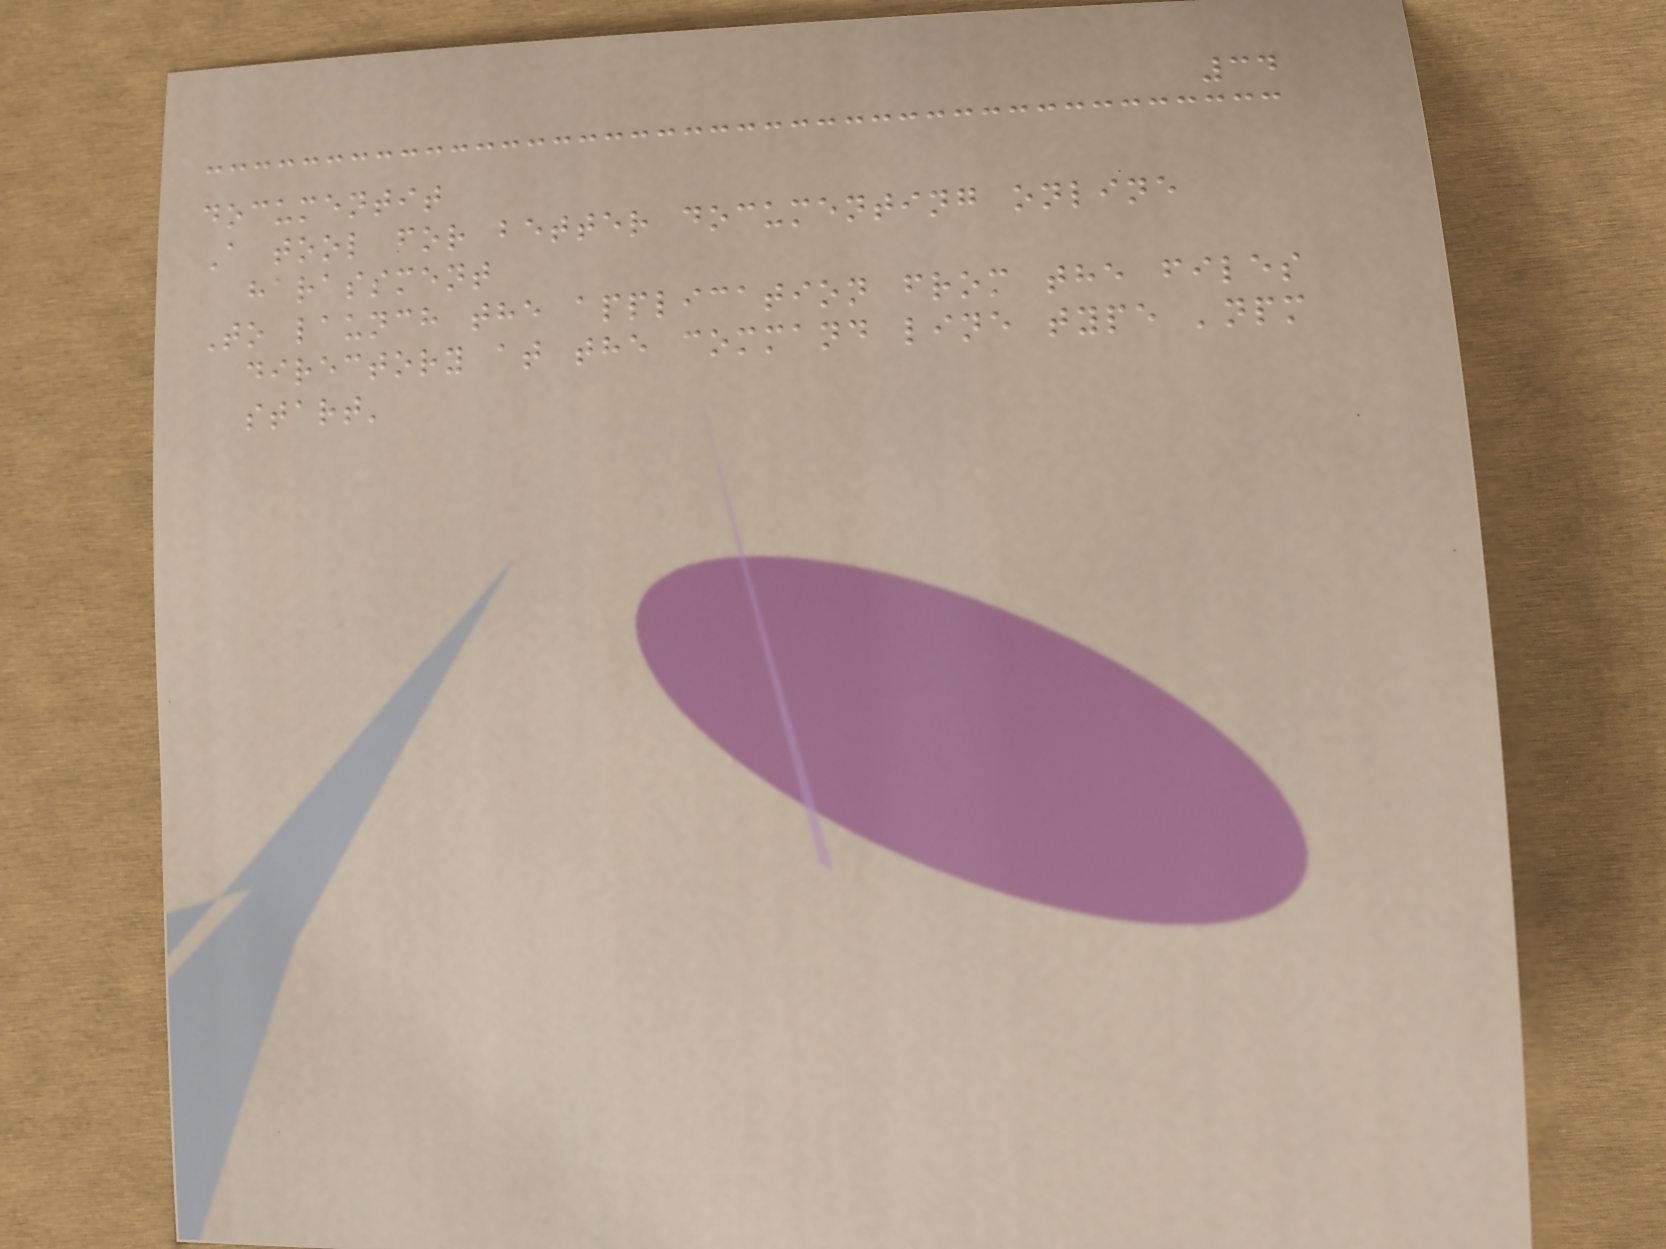34
documentit
A tool for better documenting online
harassment
To launch the application from the files
directory at the command line type 'npm
start'
